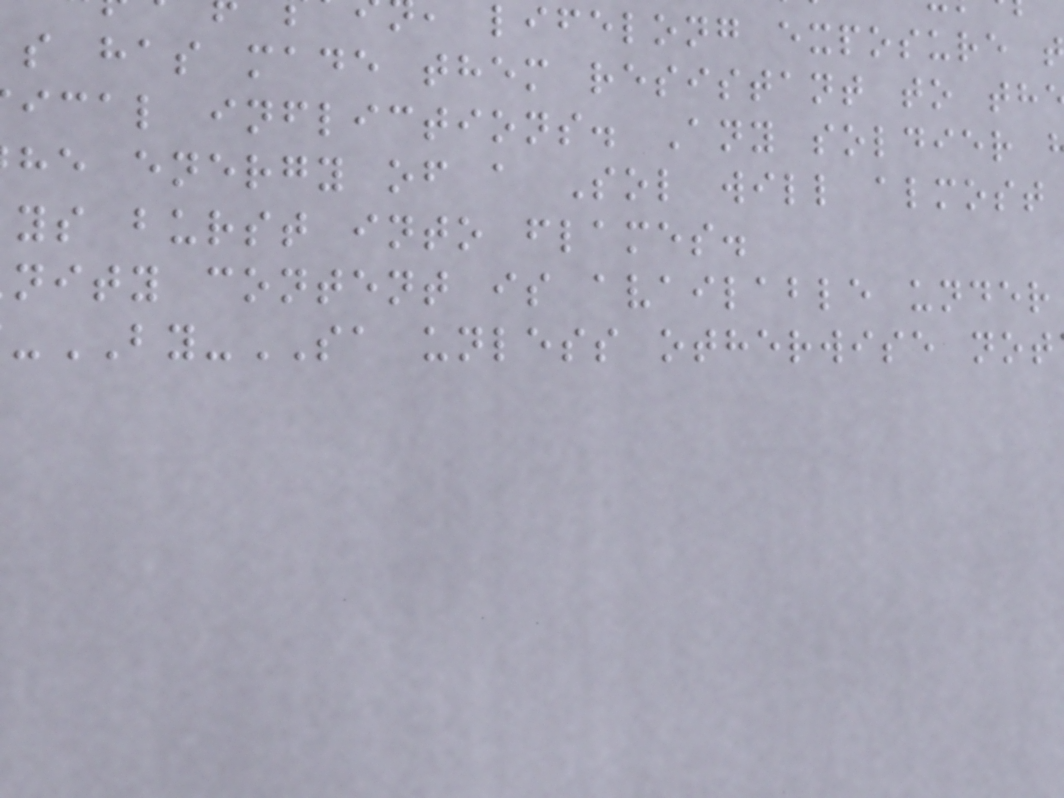lifelong exposure t
s has made them resistant to th
ical inflictions. Any soldier
he energy of a Sol will almost
ys burst into flames.
nity content is available under
-BY-SA unless otherwise not
